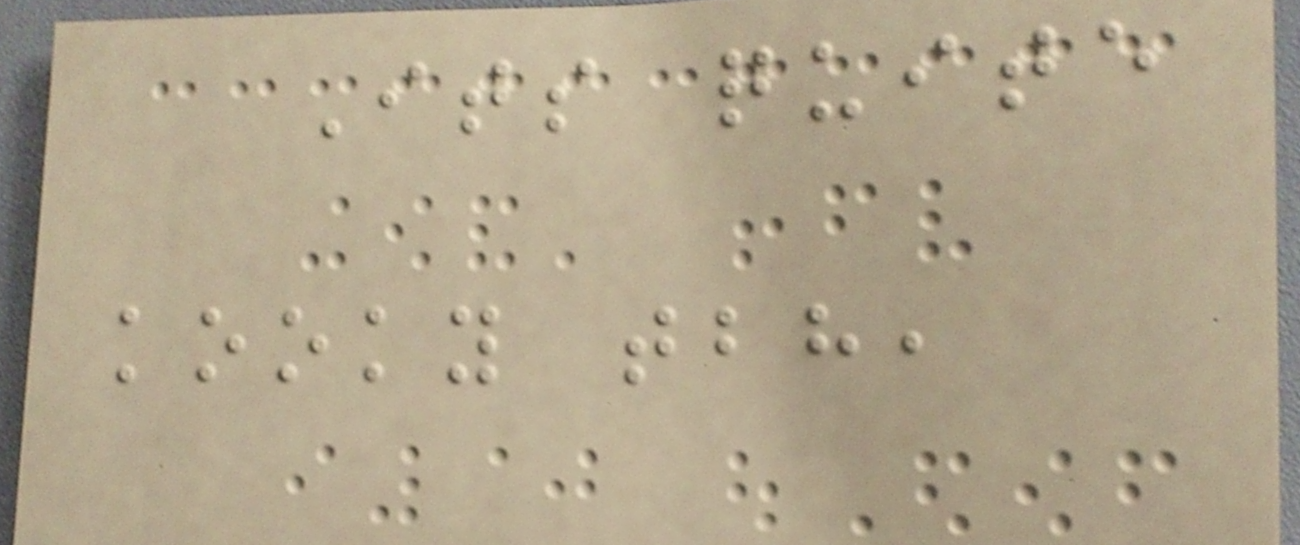Its quite
kooky tbh,
